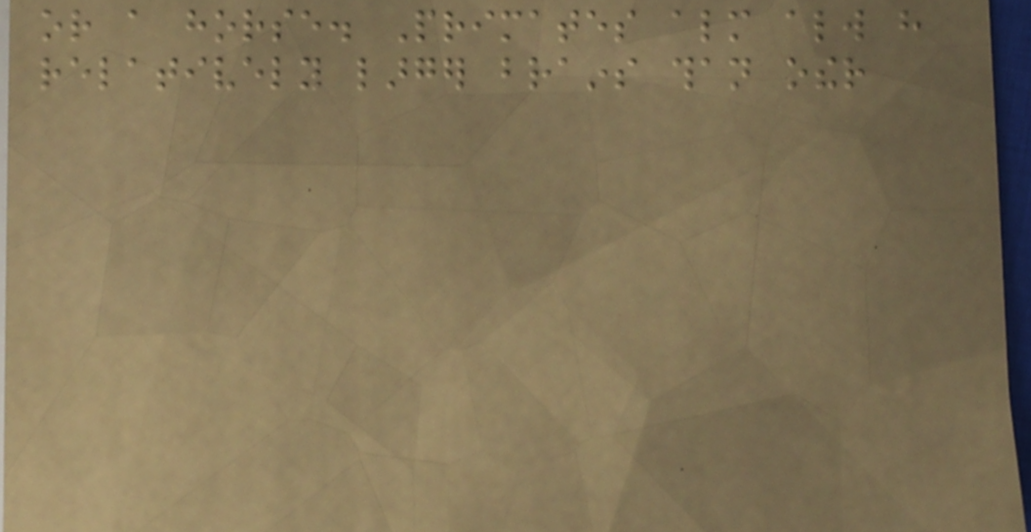or a horse. Primates almost always have
relatively larger brains than other
